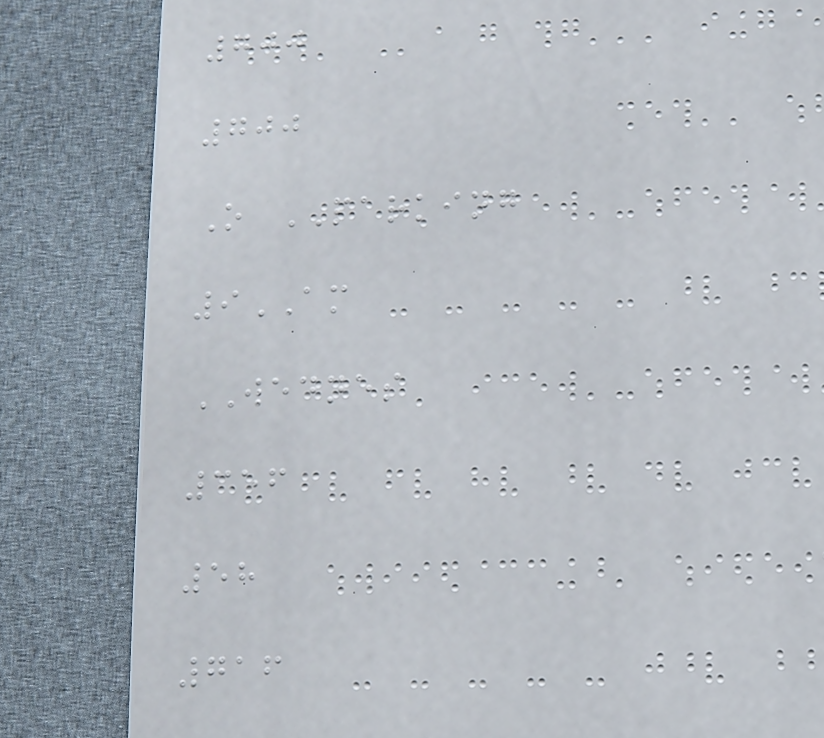700
700
O PARKING
9AM
WEDNES
356
58
716
